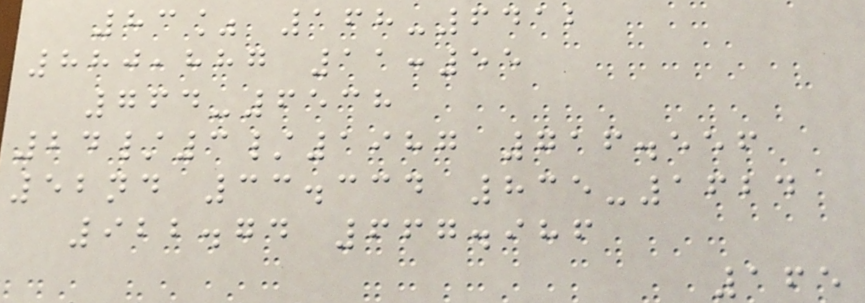83% 168-6412
880,887 11:55
764-6538
24/3/1987 716.556
52nd 33.334 835-1624
922.74 667.986
165
